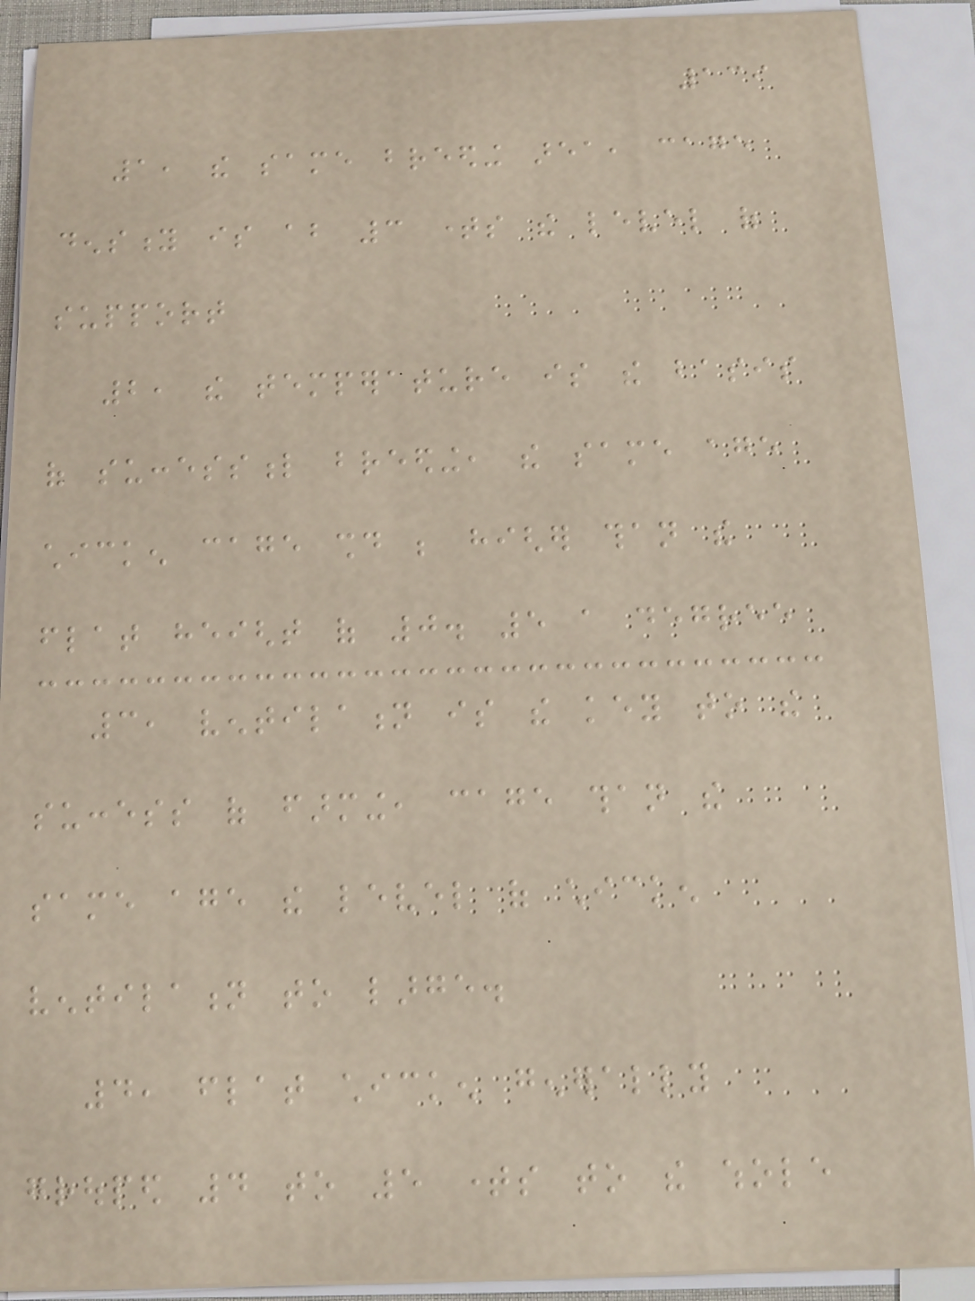139
1, the same breeding area, cage
density is about 3 times the level of
support
2, the temperature is the basis
of successful breeding, the same age
chicken cage should be higher than the
flat height of 0. 5 a degree
3, ventilation is the key to the
success of farming, cage than the
same age the level of chicken
ventilation to large.
4, flat chicken generally
grouped 4 to 5 times to the whole
